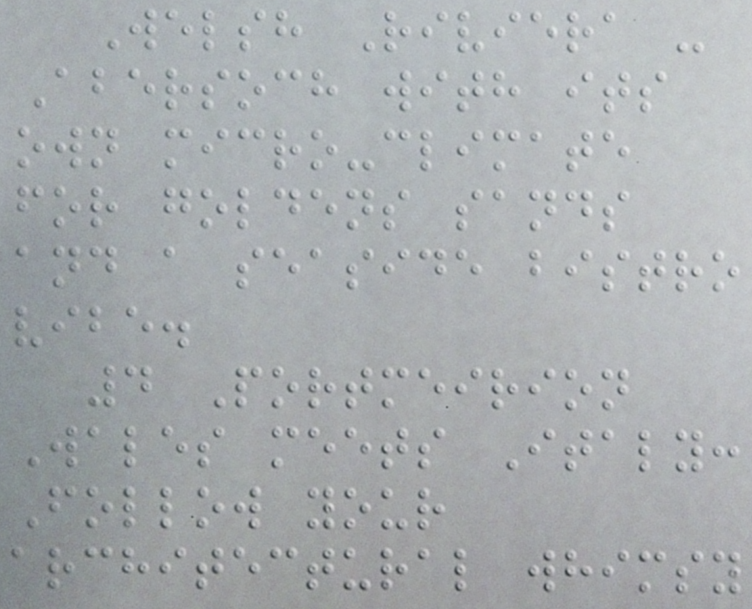Welsh Riviera -
Abersoch with its
own micro-climate
for goldens sands
and a seaside bistro
vibe.
4 Portmeirion
Wales meets Italy:
Follow your
architectural whimsy
